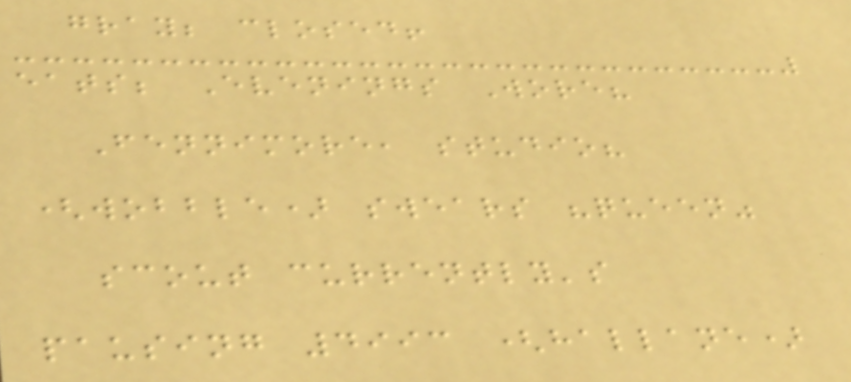gray; closed!
eats; Evenings Wore?
Fennimore, studio?
(wobble) swears "queen"
scout currently's
pausing 4993 (hallane)
